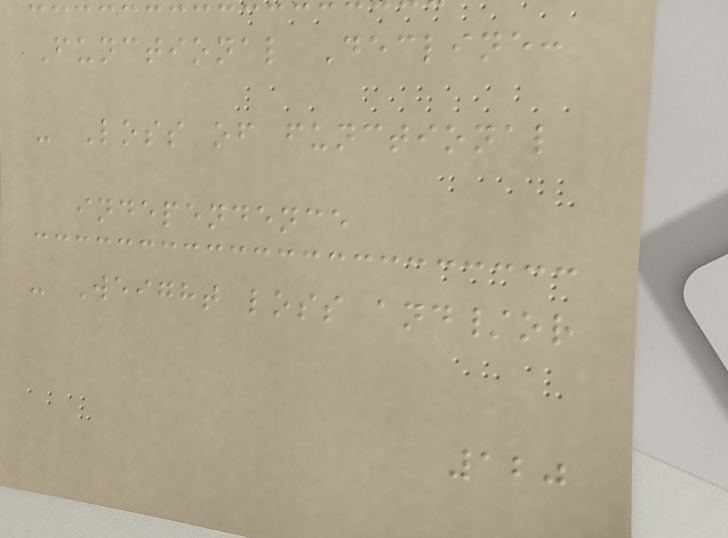Functional Decline:
- Loss of functional
independence
- Weight loss and/or
120
